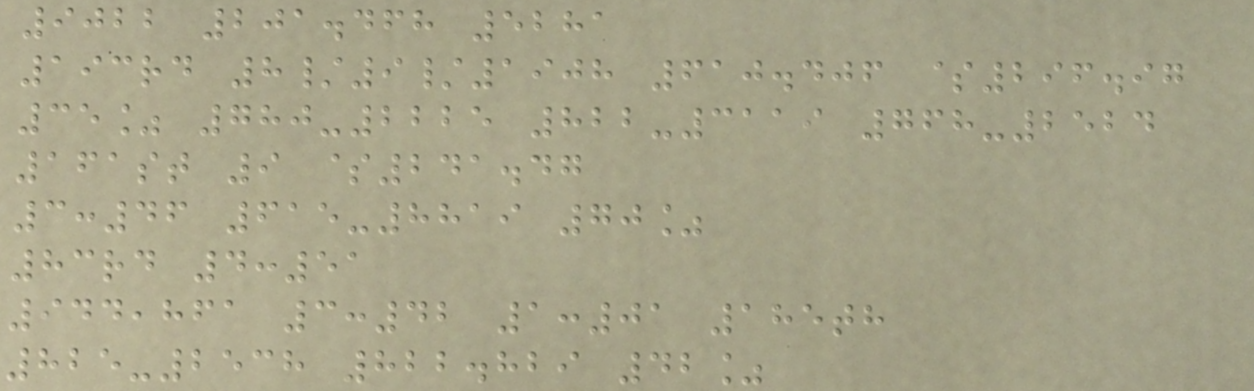9022 201.468 5281
193rd 8/9/1908 610.406 $296.97
35% 780-2225 822-3119 768-2524
161st 9 $241.47
3:46 615-8819 70%
83rd 4:51
944,861 3:42 1:01 185th
825-2538 822.829 42%
